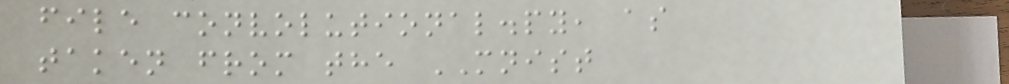file convolutional.py, as
taken from the MNIST
